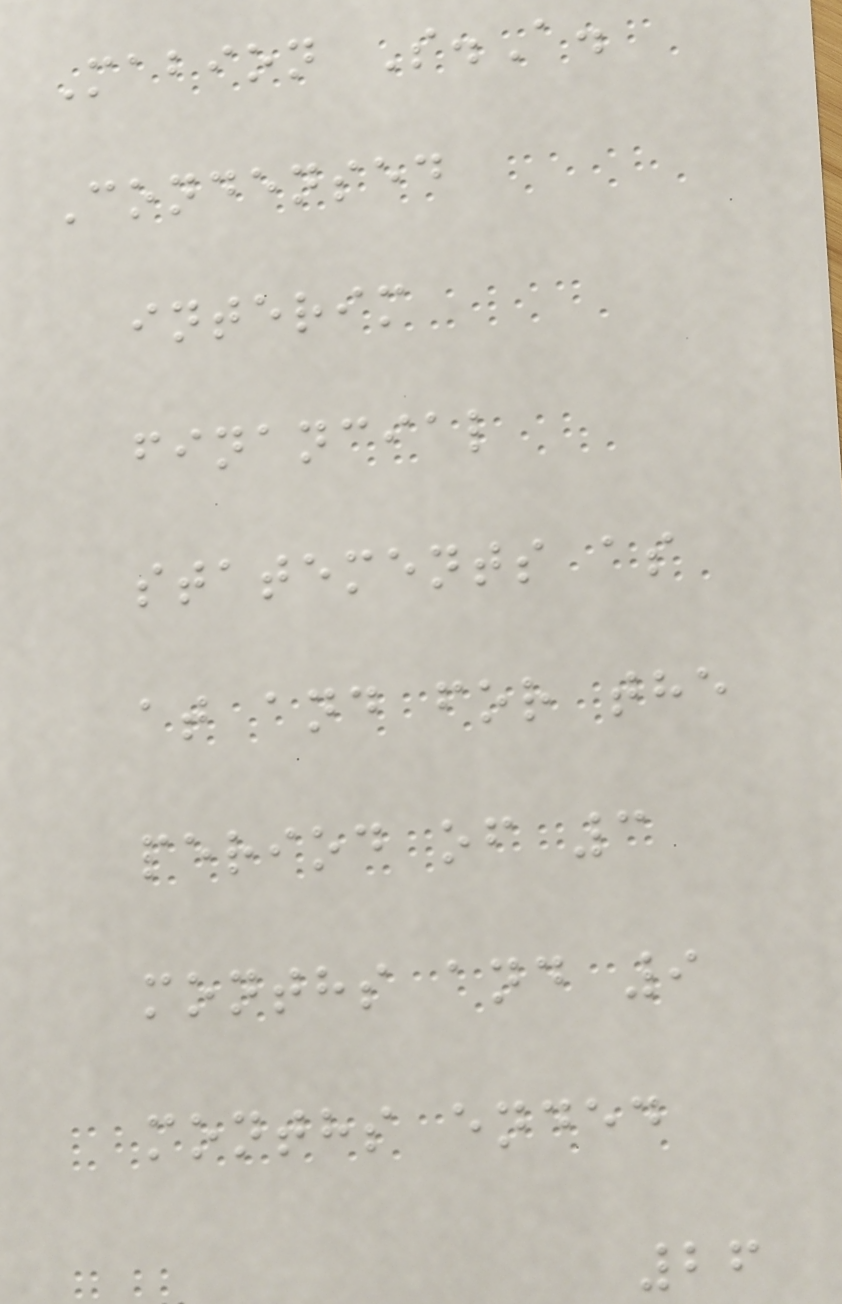Mabion S.A.
Condensed
interim
financial
statements as
at and for the
period of 3
months and 9
months ended
26
